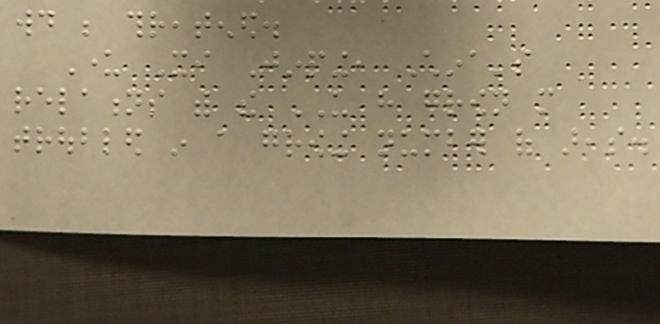would be threatened.
Under Xi Jinping, China's
relations with the US have grown more
troubled in a growing number of areas.
